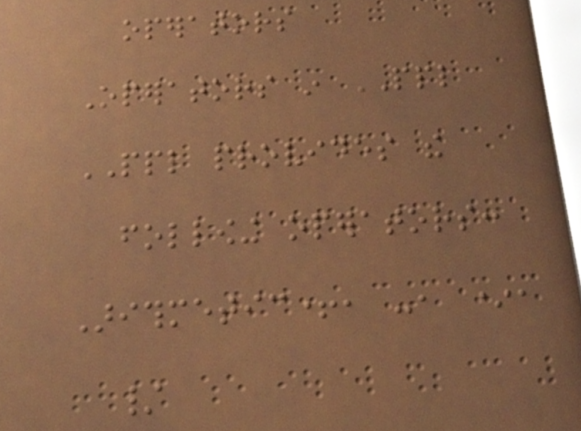operators
Operators in PPL
PPL provides the
following operators:
Arithmetic+, -, *,
/
